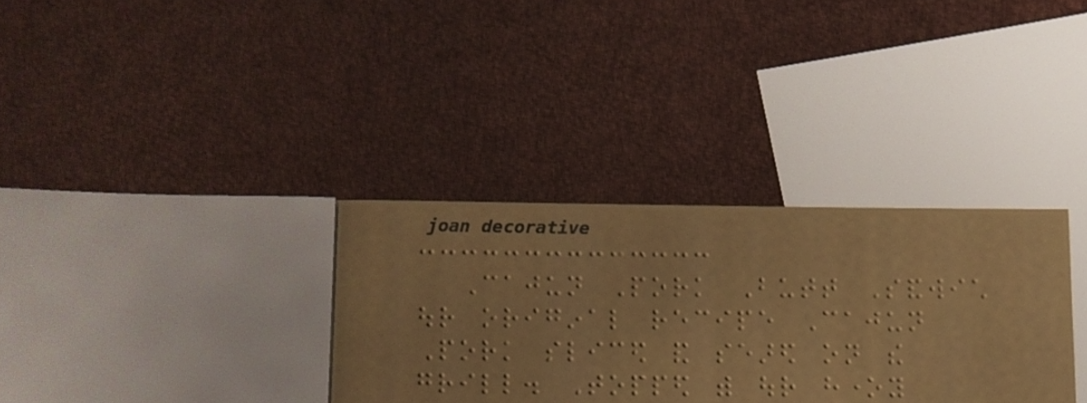Cajun Pork Butt Sandwich
our original recipe Cajun
Pork sliced and seared on the
grill. Topped with our honey
